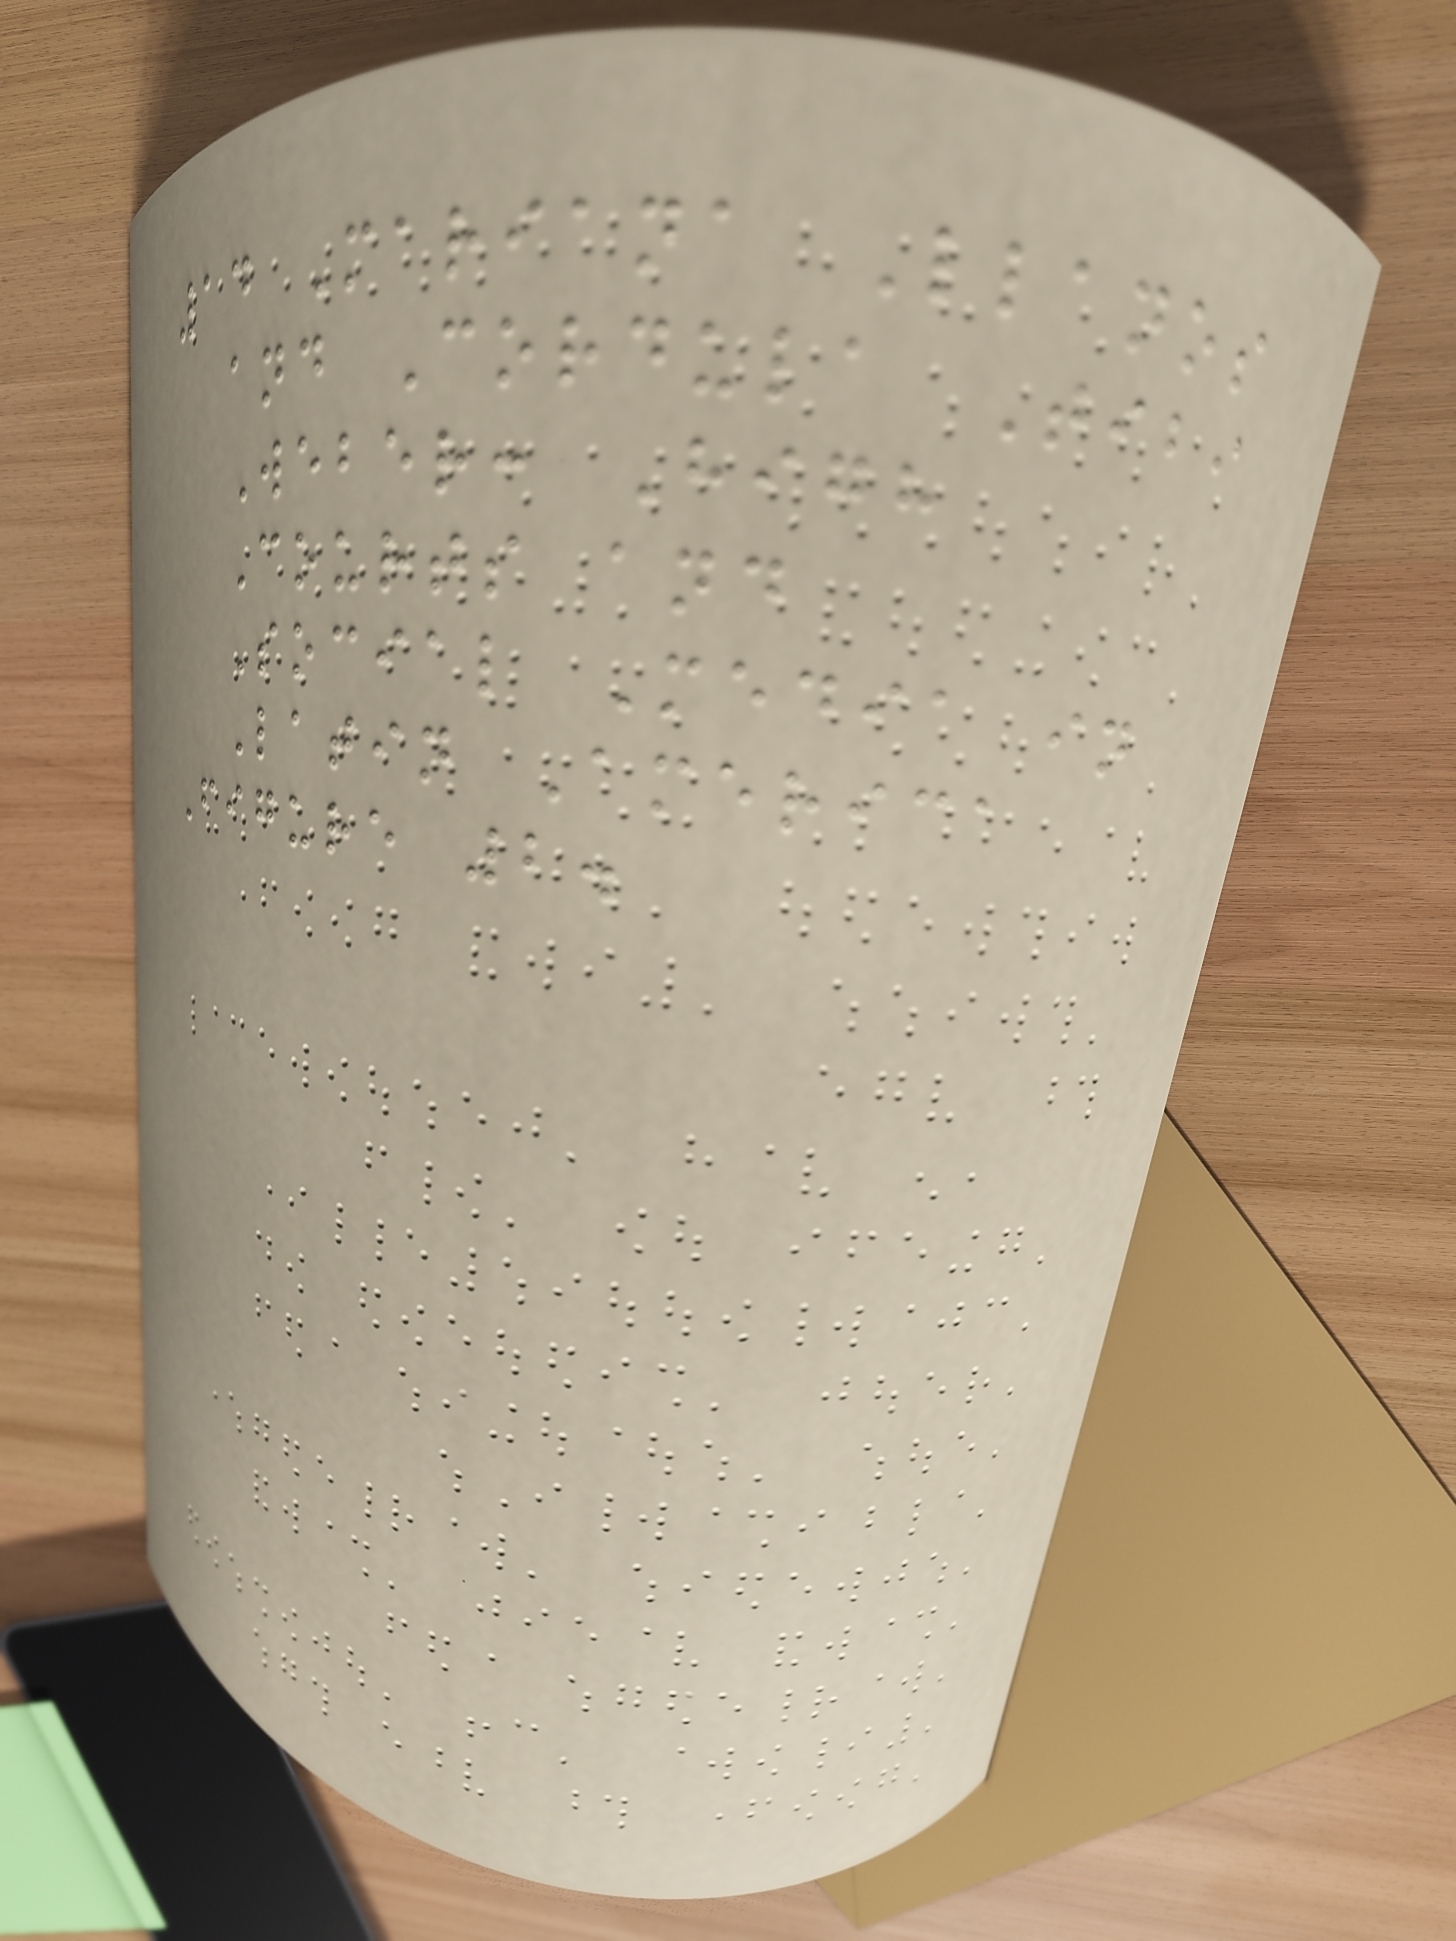14 Mariana Llanos
and Cordula Tibi
Weber: High
Courts and
Social Media in
Latin America
Figure 2.
